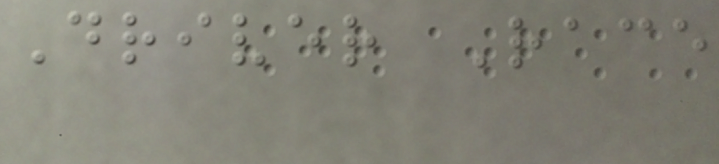Driver Race
